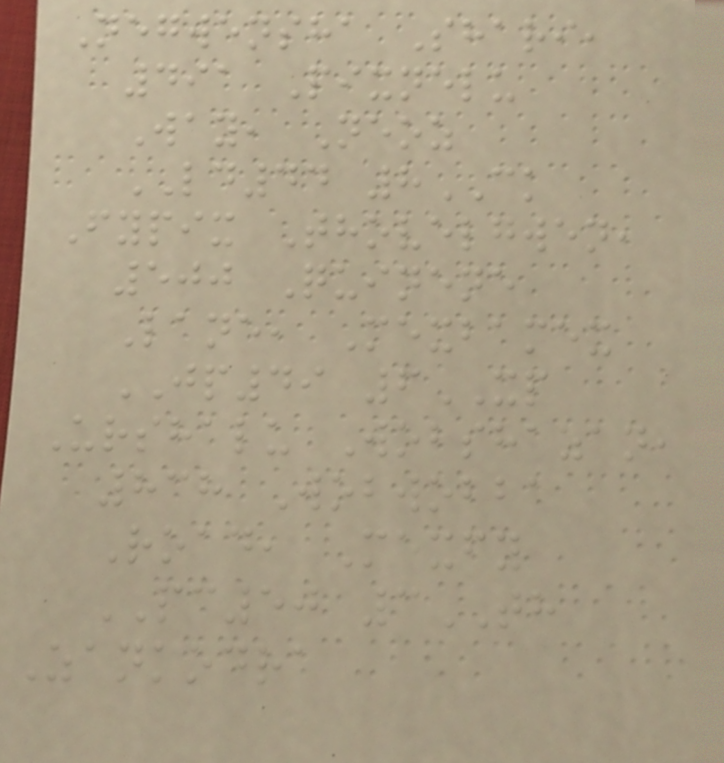Negwensha Shari,
491 Pixnelu
Way, Neoz
LD44 8CK
Fypix Thovelgwen,
500 Quinene
Lane, Mexbamex
JP49 6XP
Urshalu Wobshazan,
838 Wobwobba
Road, Mexfy
PC50 3TH
Zankodra
